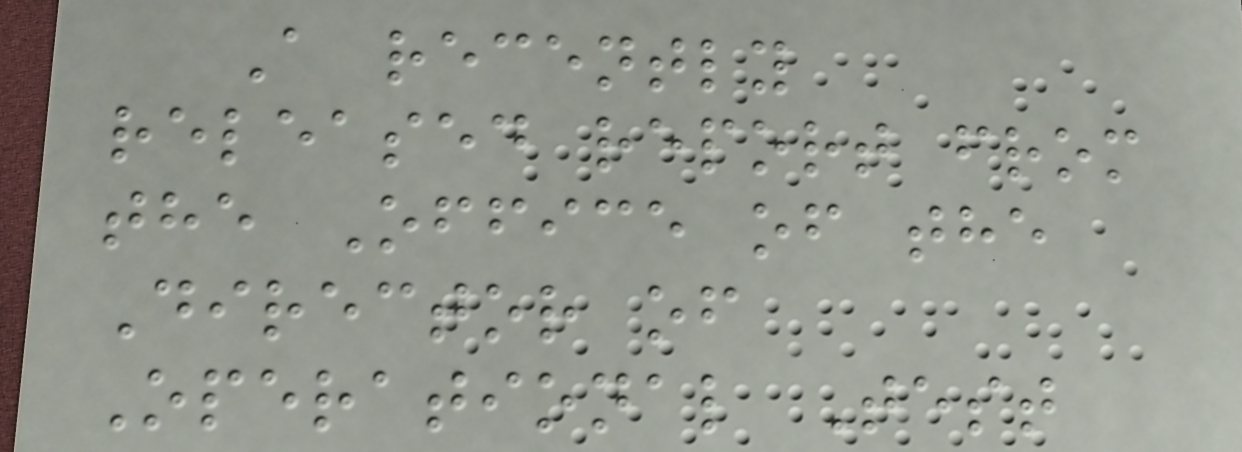A recently
released report from
the Office of the
Director of
Operational Test
